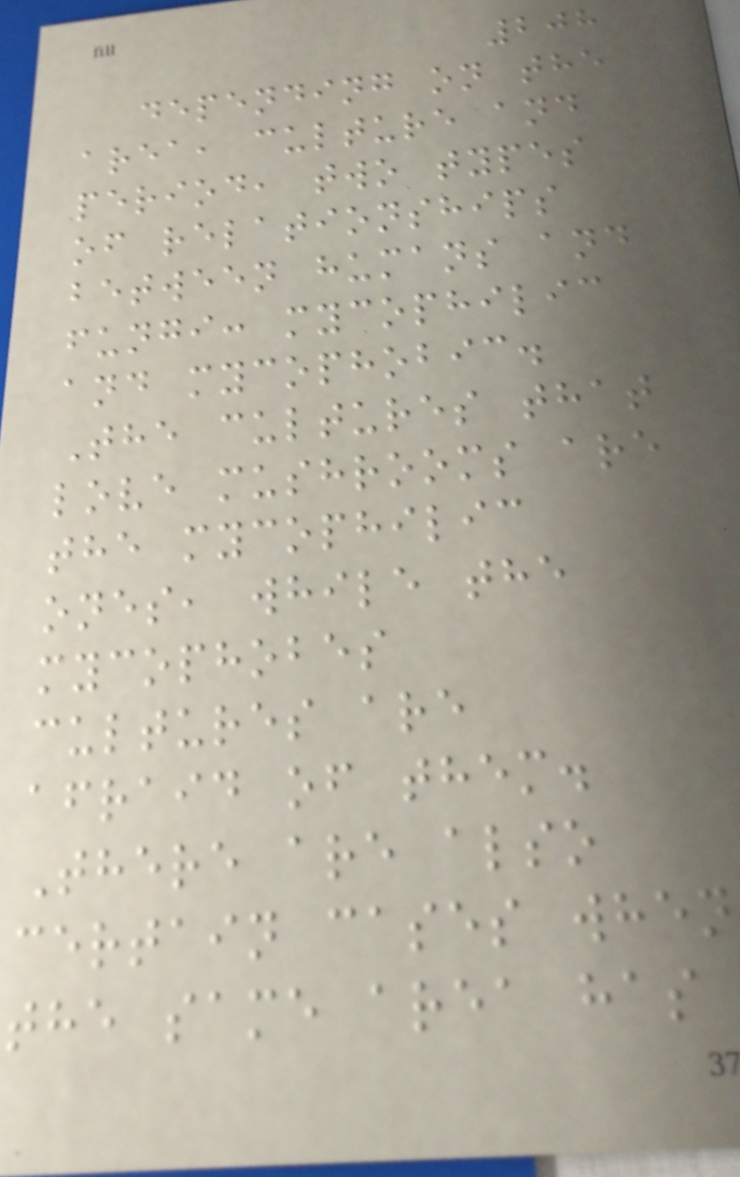208
depending on the
area, culture and
period, two types
of relationships
between humans and
fungi: mycophilic
and mycophobic.
The cultures that
love mushrooms are
the mycophilic
ones, while the
mycophobes
cultures are
afraid of them.
There are also
certain cases when
the same area has
